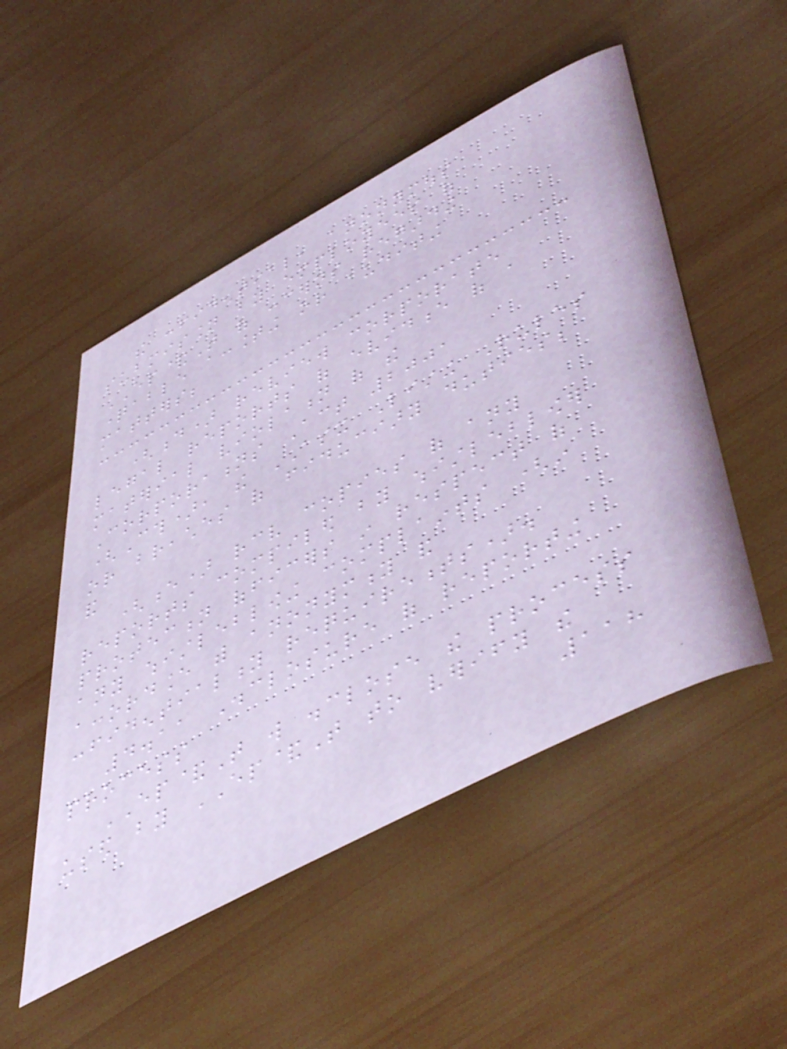the confidential, anonymous
submission by employees of
EP&T of concerns regarding
questionable accounting or auditing
matters;
(d) review corporate
legal reports of evidence of a
material violation of the
Corporations Act 2001
(Cth), the ASX Listing Rules
or breaches of fiduciary duties;
and
(e) receive copies of any
reports compiled by whistleblower
protection officers in respect of
any whistleblowing complaints (in
accordance with anonymity and
confidentiality requirements).
4.11 Disclosure of reporting
process
EP&T will disclose the process
used by EP&T to verify the
118
